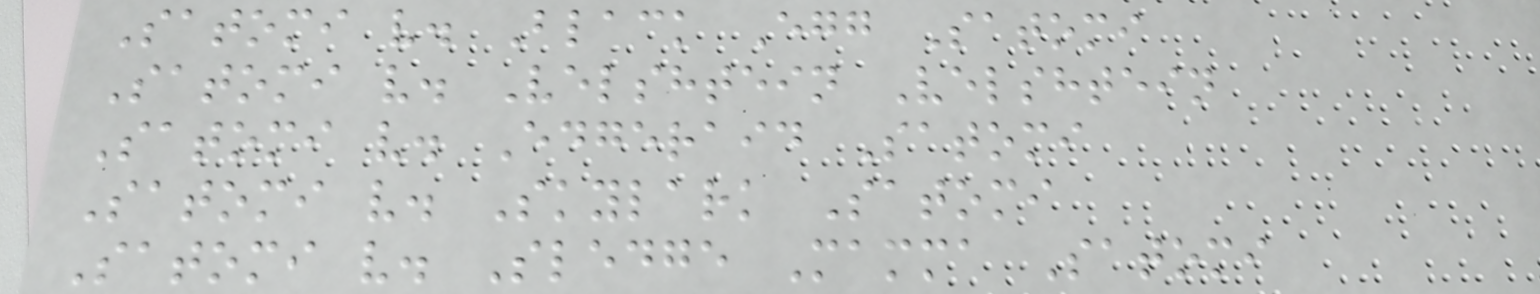Satomi v. Black Egg Satomi
Satomi v. Velshtein Velshtein
Satomi v. Edgeraid Satomi
Satomi v. Skylark Satomi
Satomi v. Sledge Mamma Satomi
